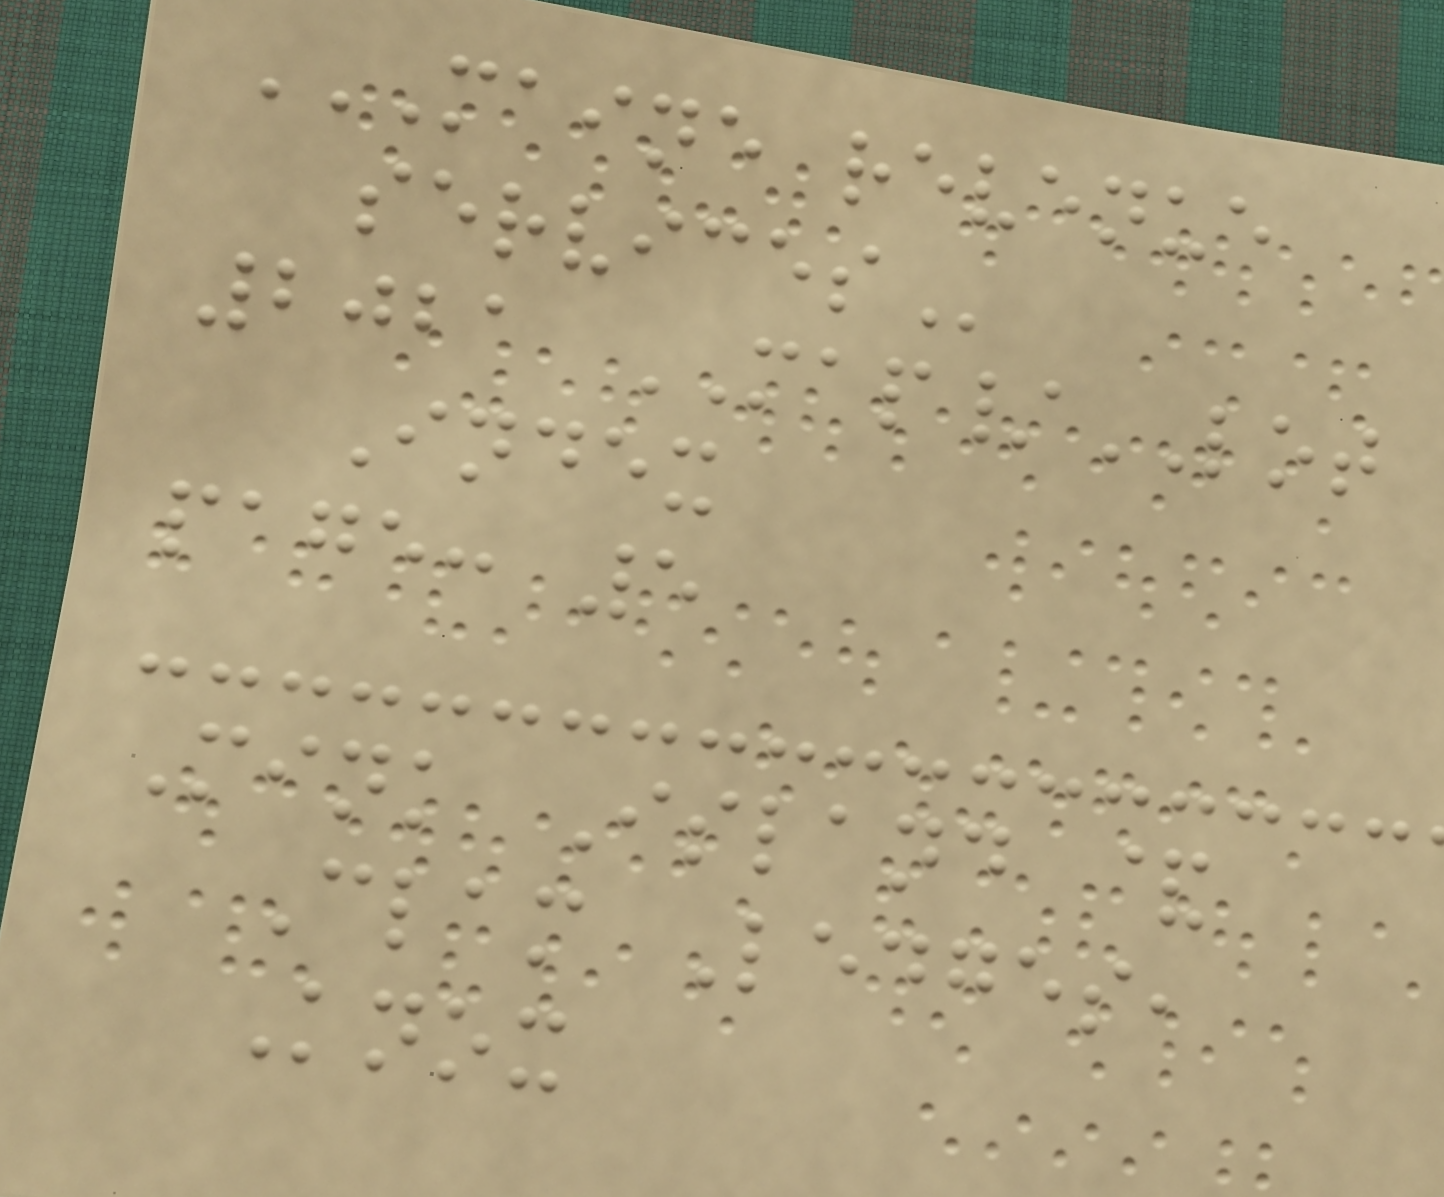MAINE REVENUE
SERVICES
2021 MAP/LOT
Index
page: 5
Mink Island &
Clam Ledges,
Knox
